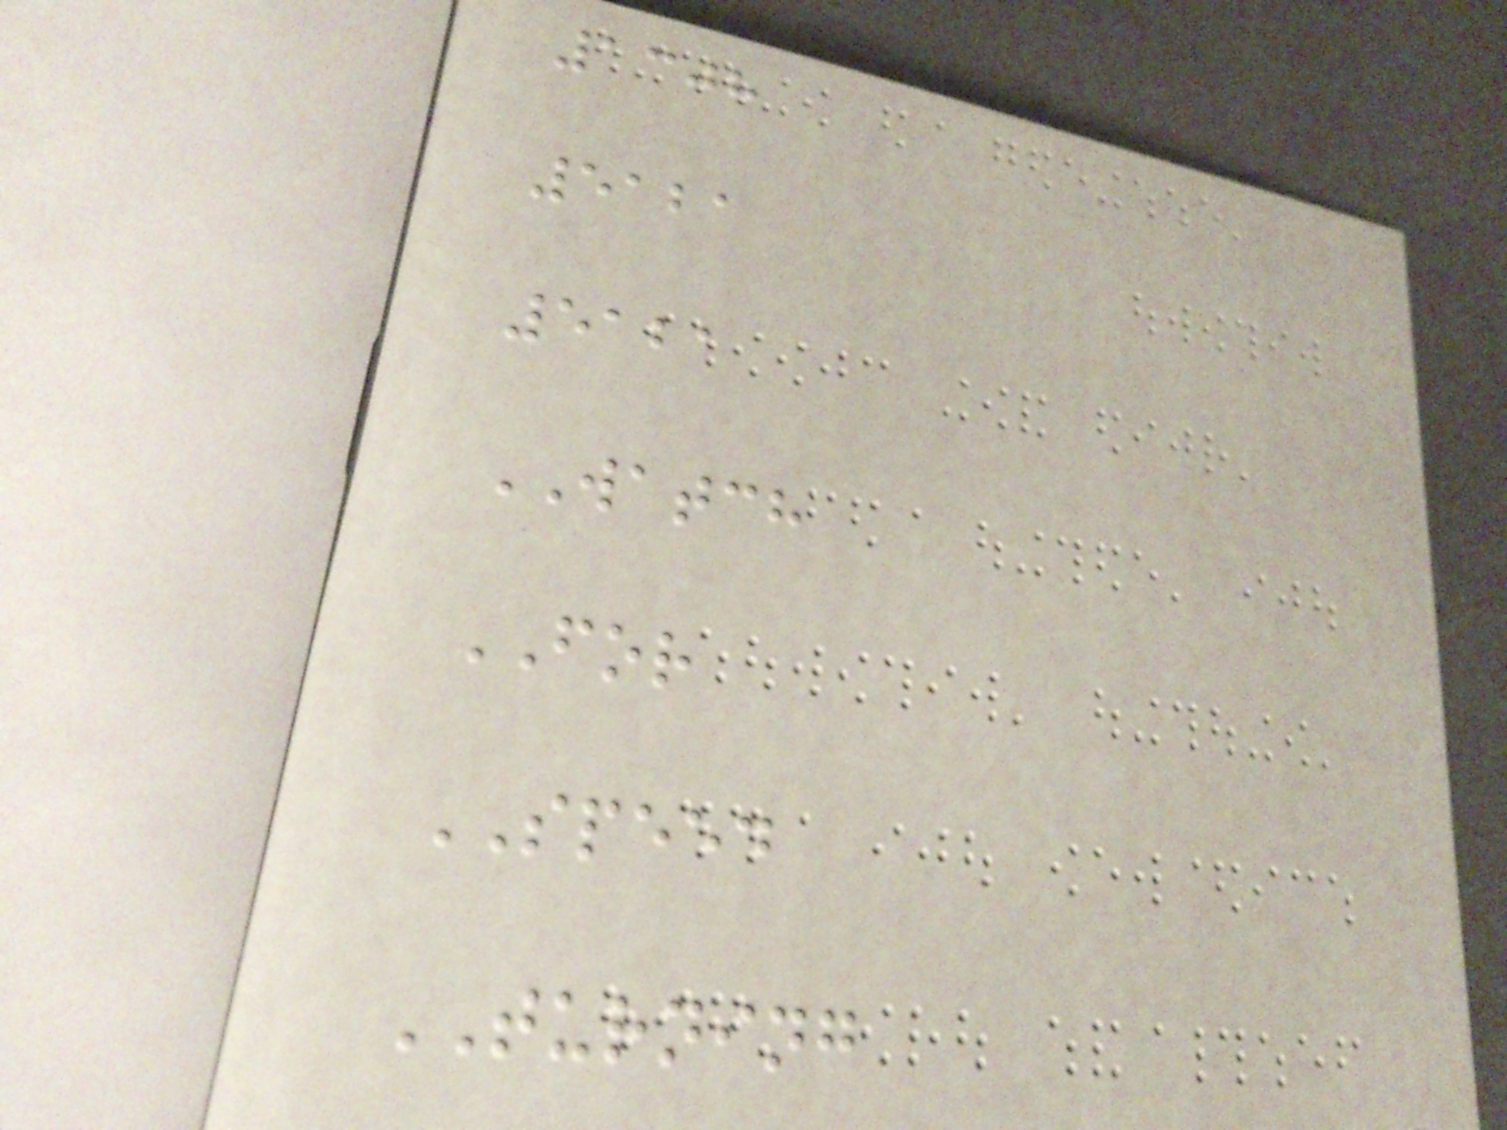1308
5121
5121
WATCH
FOR
SPEED
TURNING
